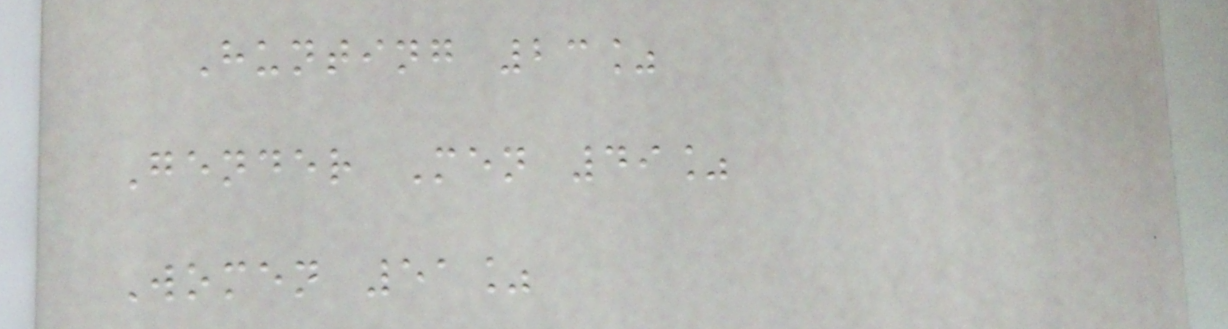Hunting 23%
Gender Men 49%
Women 51%
